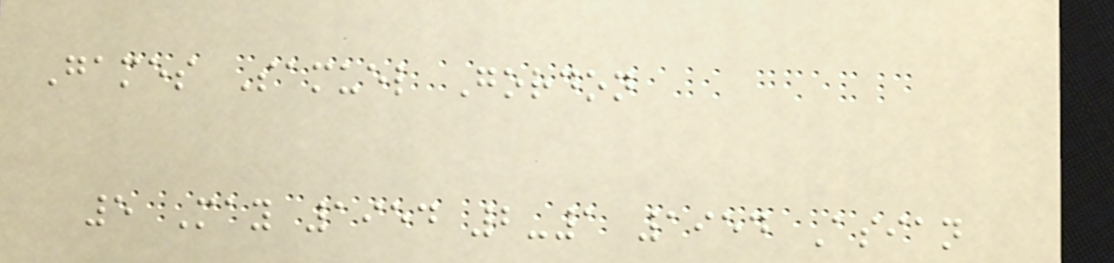Games Samuel Gordon
5 May 1954 2-1 1954 Asian
